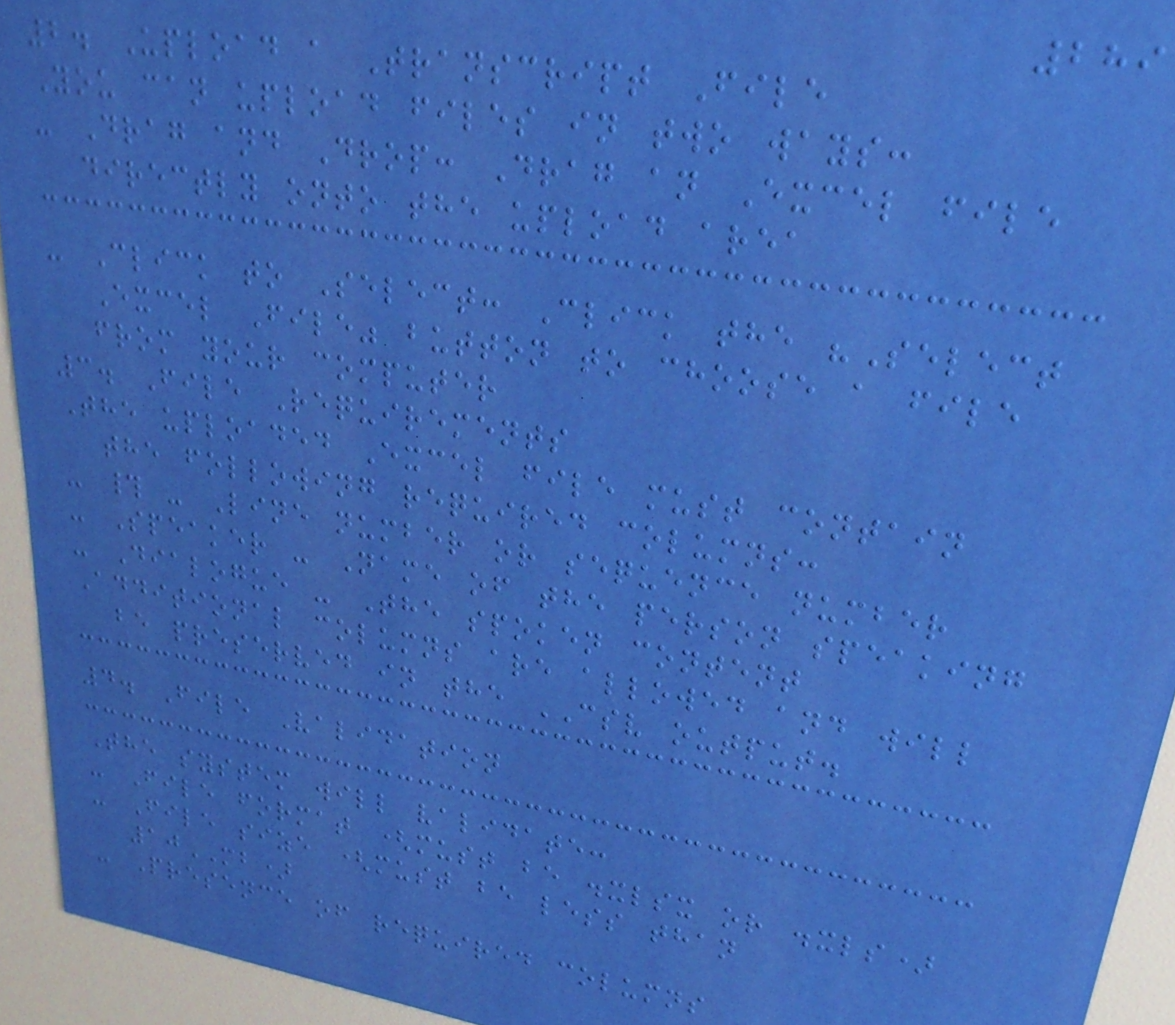289
2. Upload a Transcript File
You can upload files in two ways:
- Drag and Drop: Drag an Excel file
directly onto the upload area
- Click to Select: Click the "Select
Excel File" button to choose a file
from your computer
3. File Requirements
The uploaded Excel file must contain
the following required columns:
- # - Line number or sequence number
- Speaker - Name of the person speaking
- Dialogue - The spoken content
Additional columns are allowed and will
be preserved in the CSV output.
4. File Validation
The system will validate:
- File format (must be .xlsx or .xls)
- File size (must be less than
10MB)
- Presence of required columns
